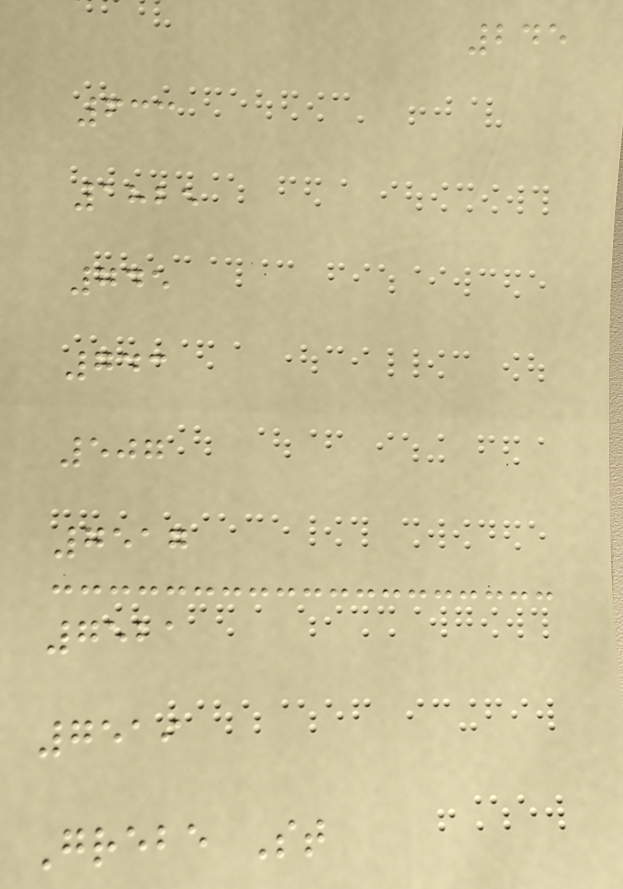245
633
1825
745
743
507
7517
7521
7519
Grebe St
